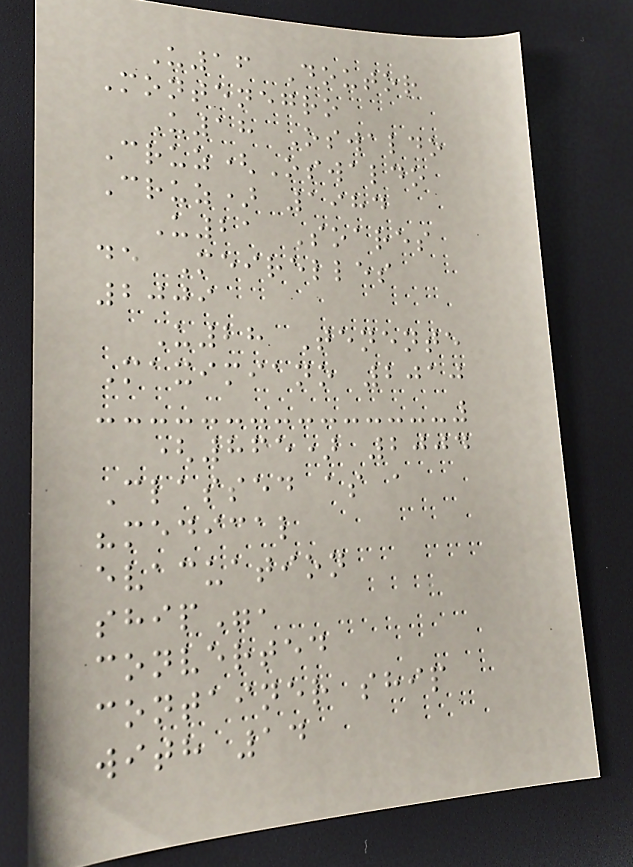U16 Doutor
Montenegro
U18 Oswaldo
Cruz(Oswaldo
Cruz) 1984
U21 Soares
de Meirelles
2009
U28 Tenente
Maximiano 2010
(865) 2004
Classed as a
"medical
evacuation
ship",
converted
container ship
with 14
